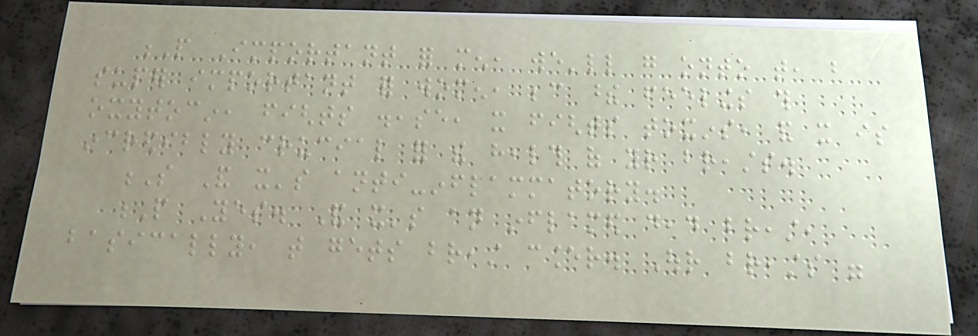P Important for men, we'll go onto that, but
super important for women, because these feelings this
oxytocin, fights disease, it fights toxins, and it is
incredibly crucial for the health of your breasts.
S And it's anti-inflammatory.
P Yes. And it's an inflamed dead breast,
basically, that gets breast cancer. Our breasts were
